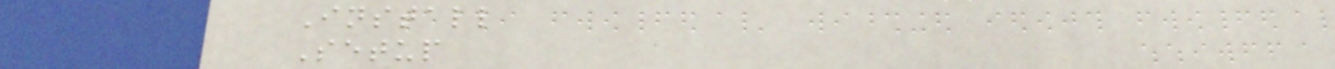Install
Setup
